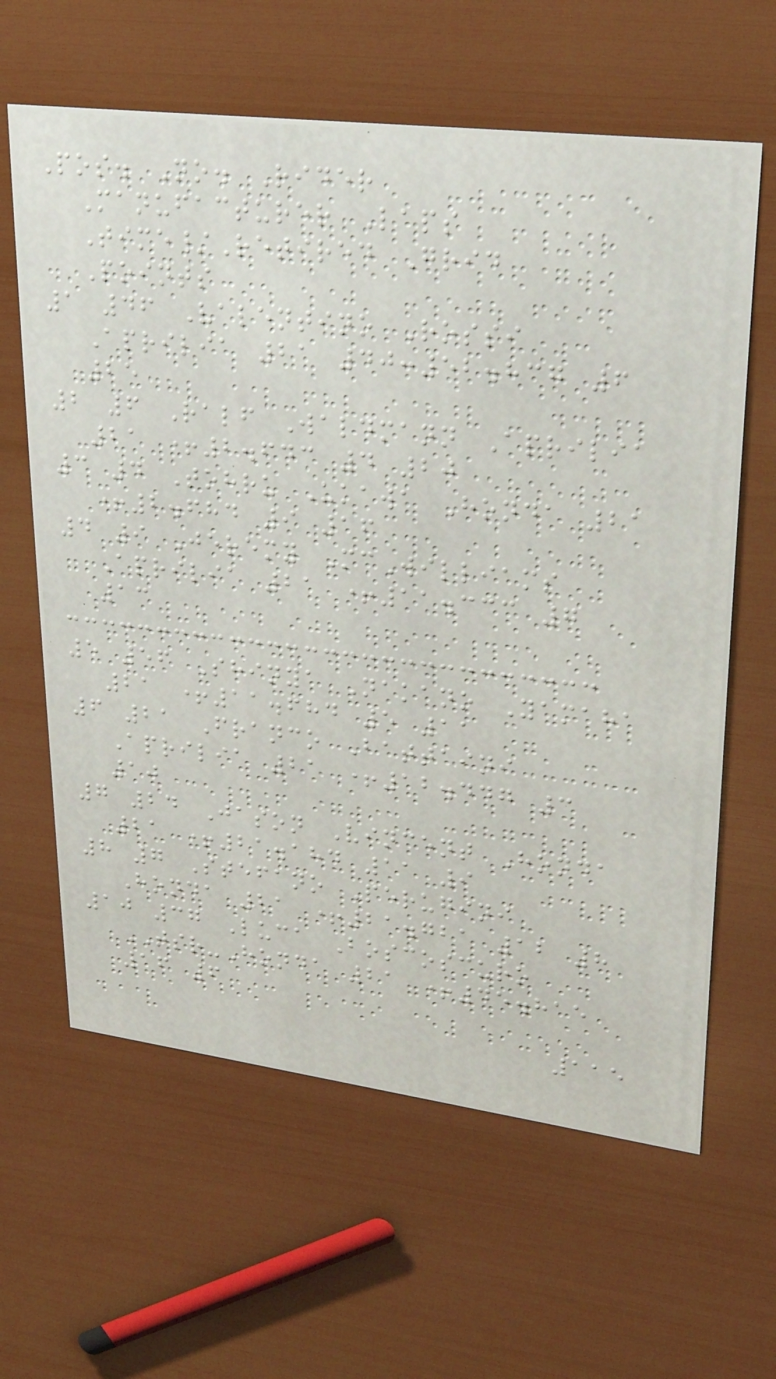Pos. No. Rider
Manufacturer Laps
Time/Retired Grid
Points
1 46 Valentino Rossi
Aprilia 21 40:52.837 6
25
2 6 Ralf Waldmann Aprilia
21 +2.643 4 20
3 4 Tohru Ukawa Honda 21
+2.684 9 16
4 9 Jeremy McWilliams
Aprilia 21 +11.333 7
13
5 56 Shinya Nakano Yamaha
21 +11.684 5 11
6 21 Franco Battaini
Aprilia 21 +12.447 3
10
7 24 Jason Vincent Honda
21 +21.184 11 9
8 7 Stefano Perugini
Honda 21 +21.721 12 8
10 37 Luca Boscoscuro
TSR-Honda 21 +45.815
16 6
115
